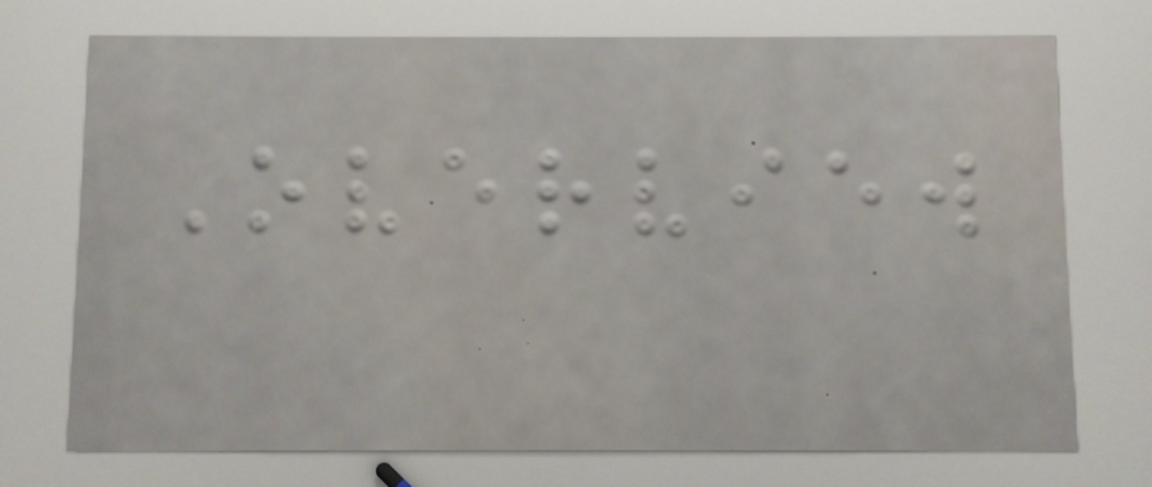Overview
